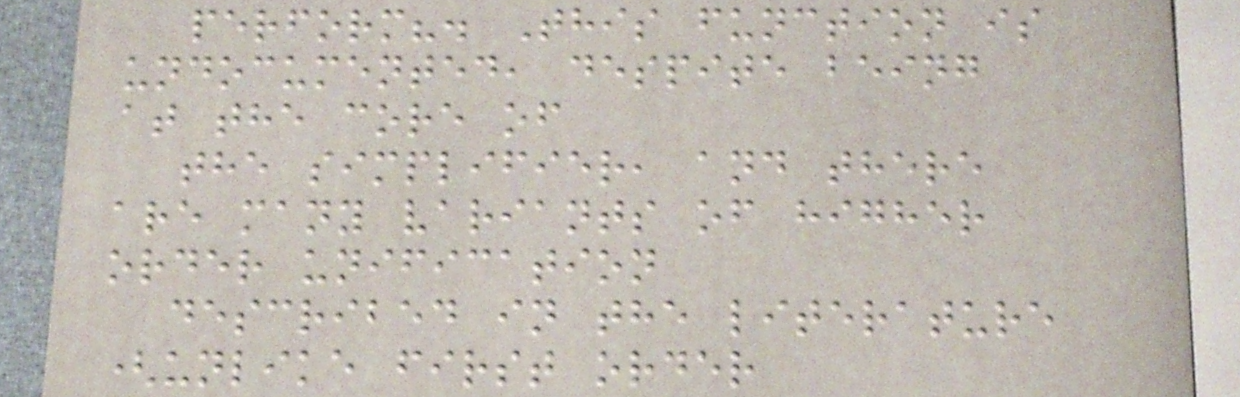perform?. This function is
undocumented, despite being
at the core of
the simplifier, and there
are many variants of higher
order unification
described in the literature
(unlike first order
